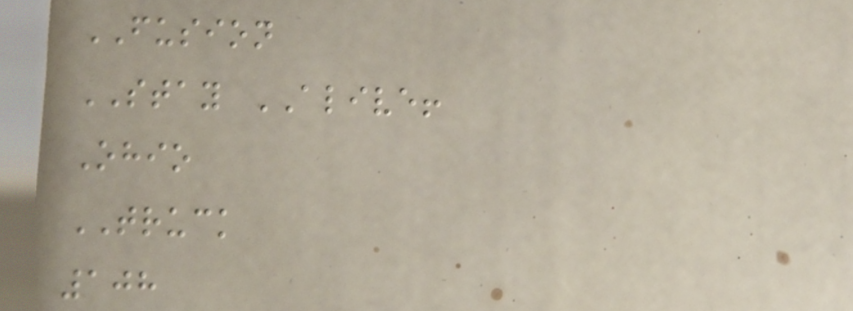FUSION
STAY ALIVE!
Ohio
TRUCK
108
